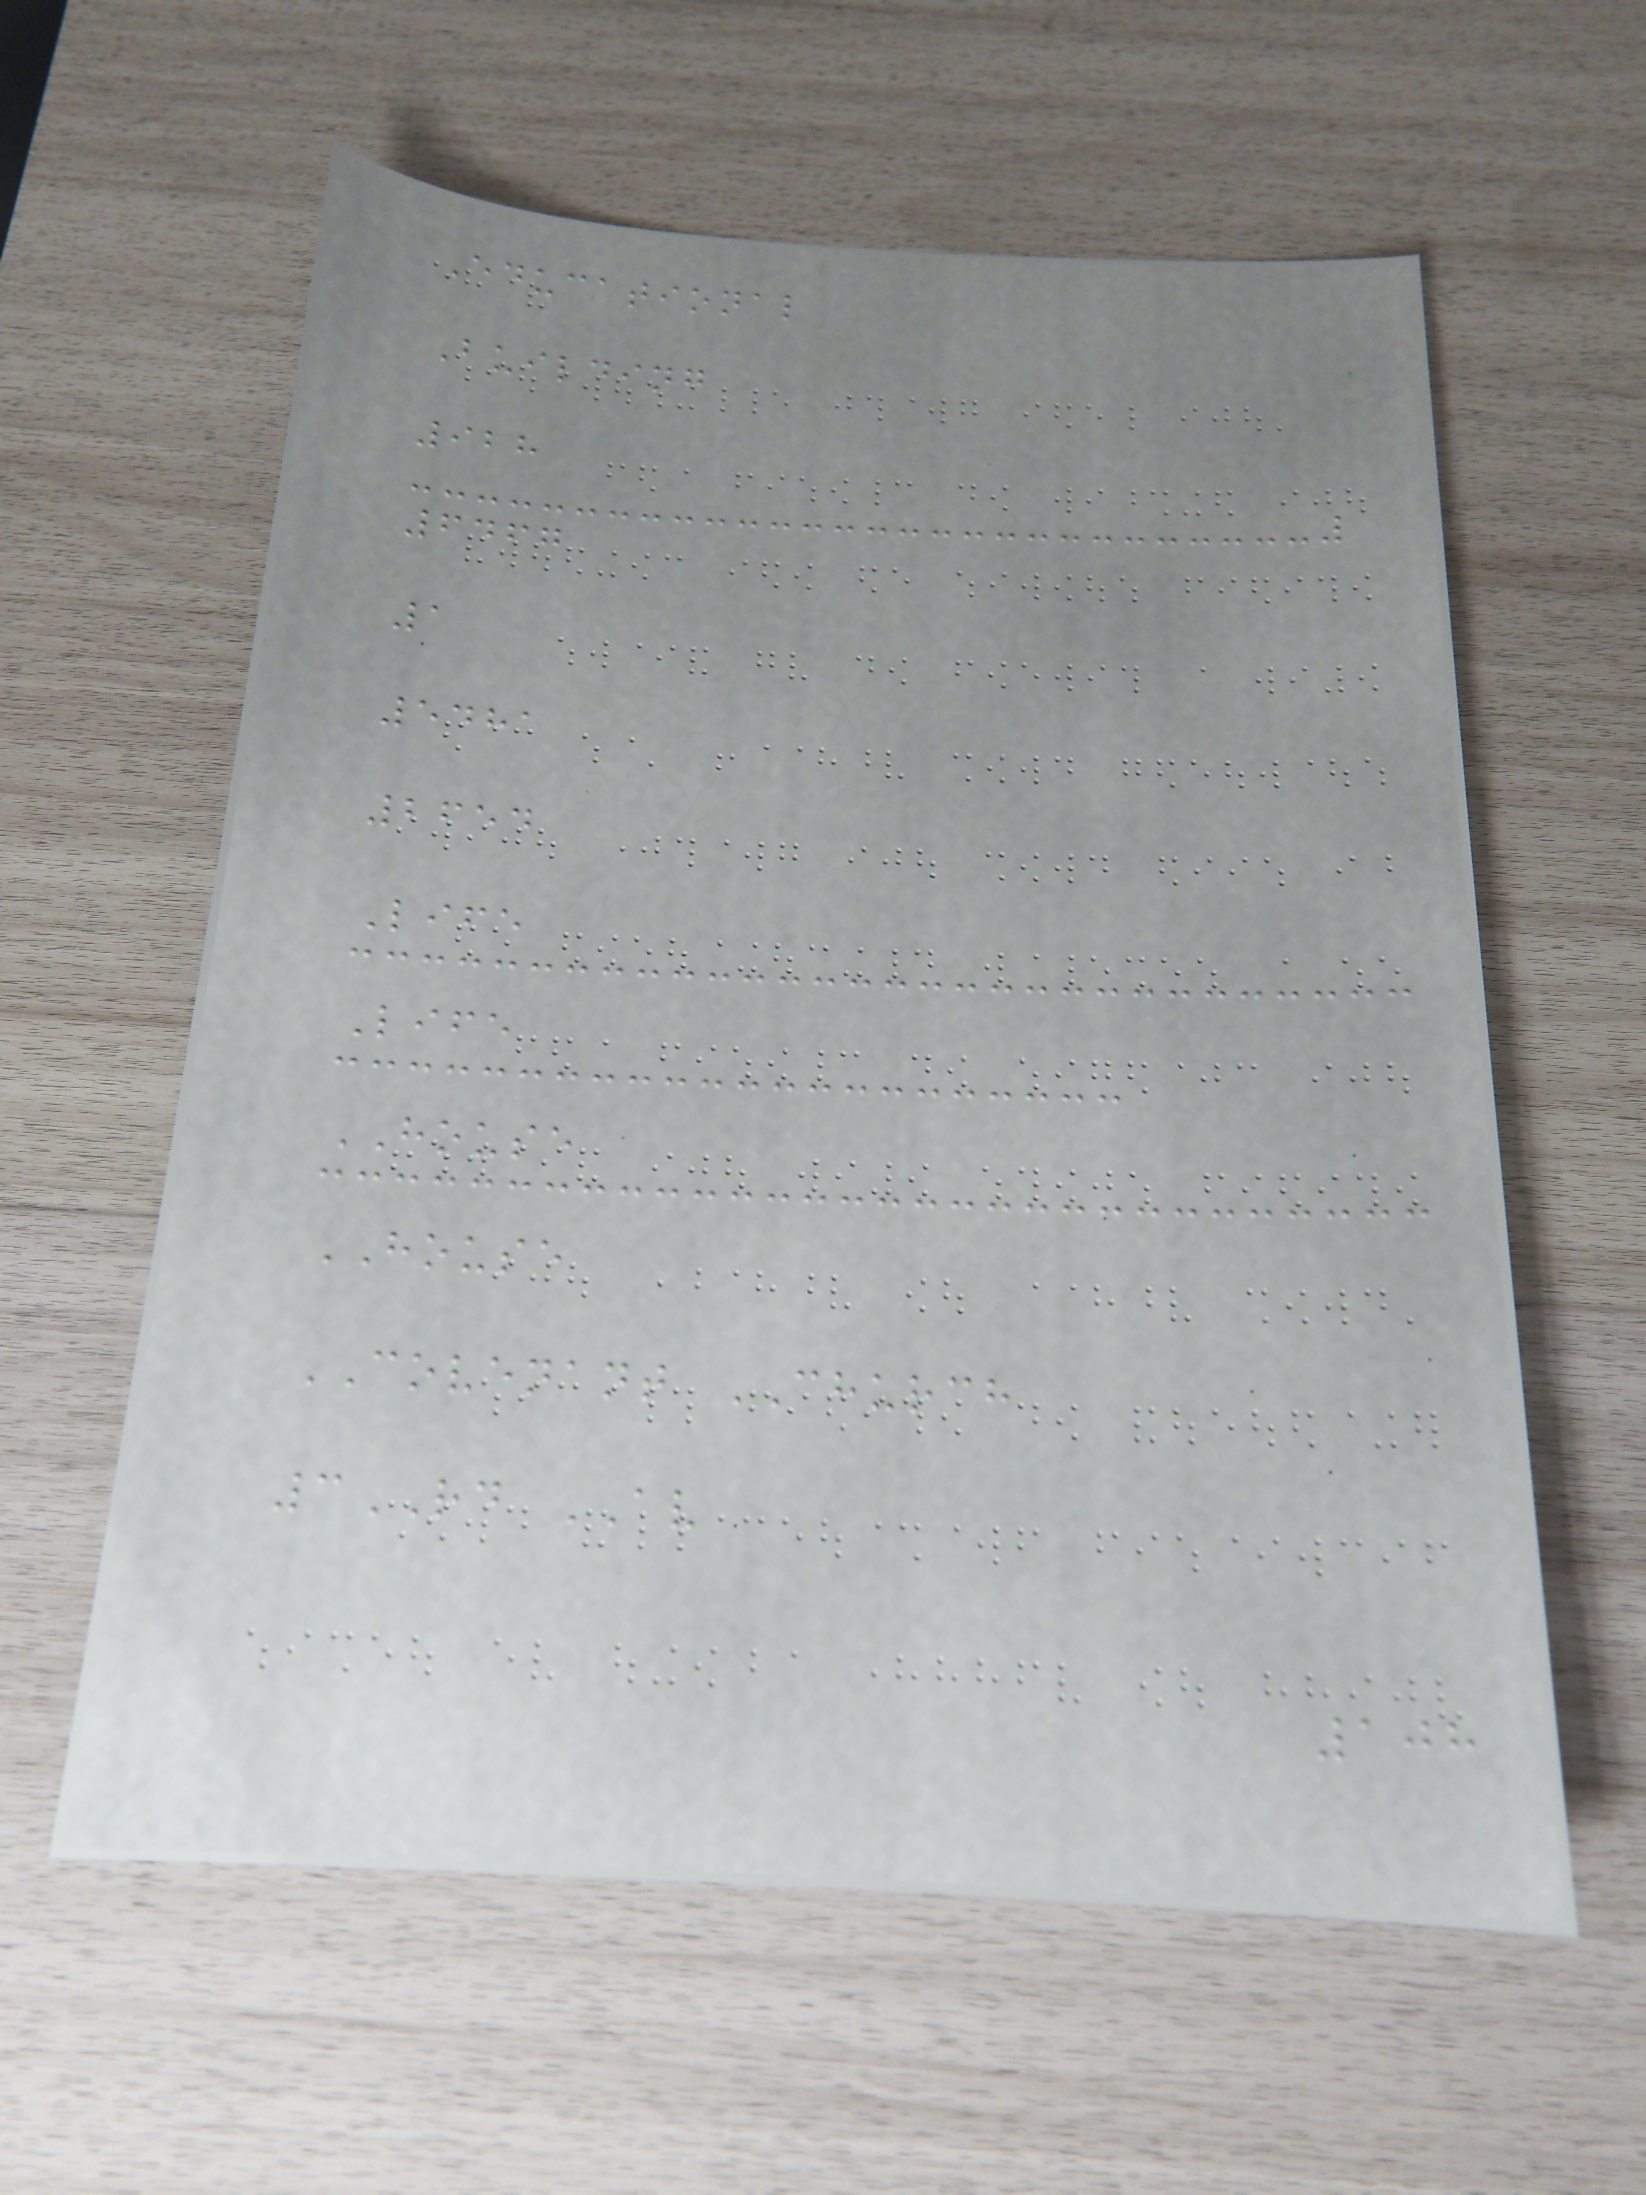Educational
Building
928
6467
1
5481
2654
Life
Life
HOUSE
HOUSE
COVENANT CHURCH
3RD AV
108
